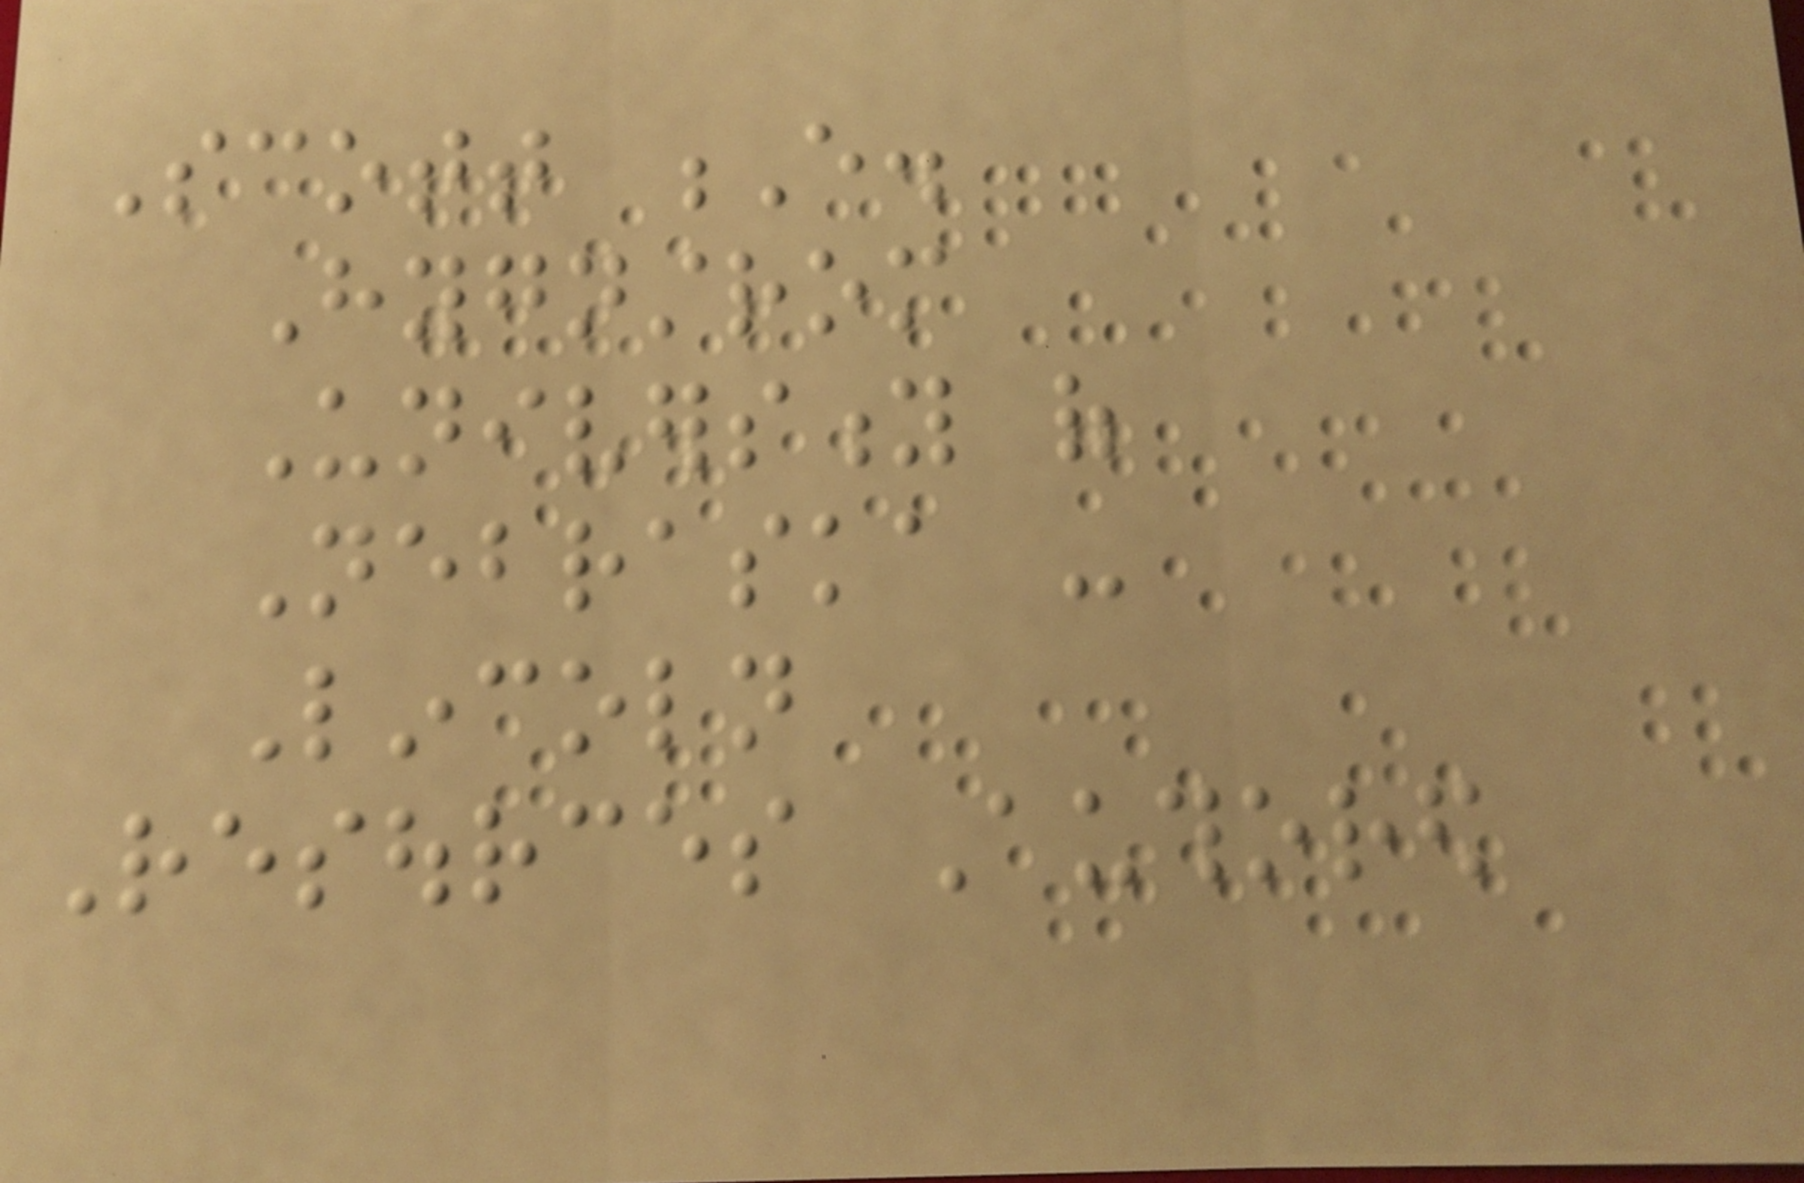Scott E.
Hygnstrom
University of
Nebraska -
Lincoln
Resources Authored
